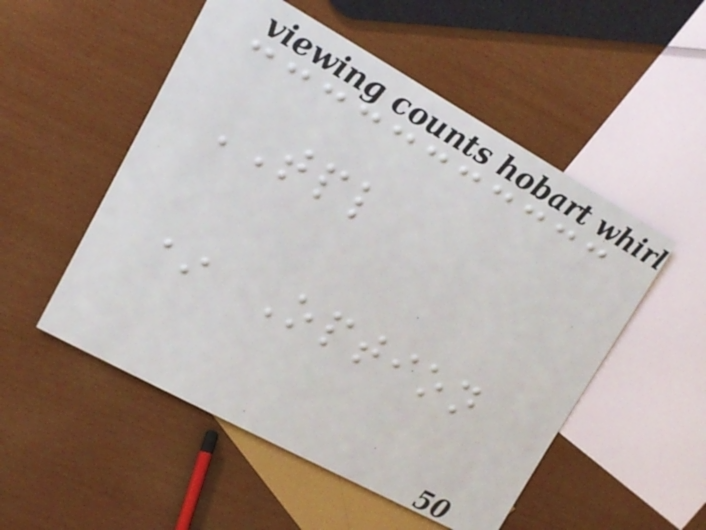TPL
* Option
